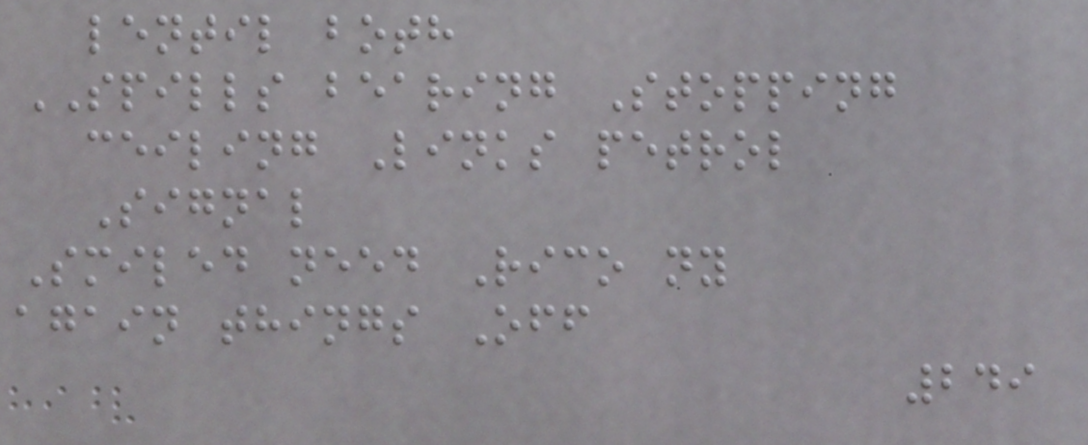lentil both
SPILLS bearing Stopping
ceiling Links petrol
Signal
Smiled need Rico ny
again things Off
249
